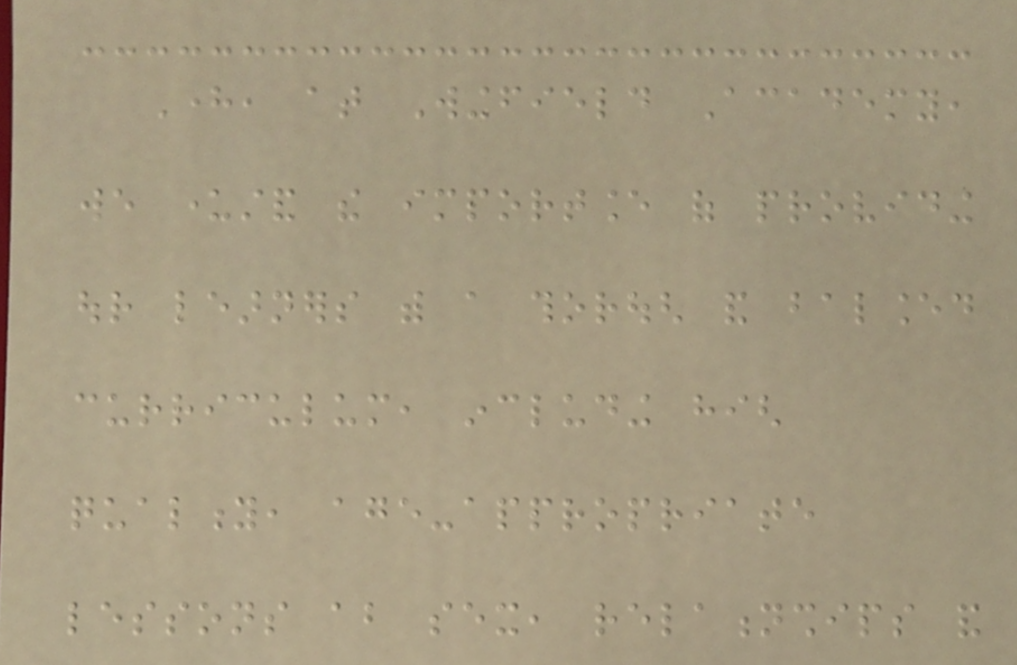Here, at Wingfield Academy,
we understand the importance of providing
our learners with a thorough and balanced
curriculum, including high
quality, age-appropriate
lessons about sex, relationships and
